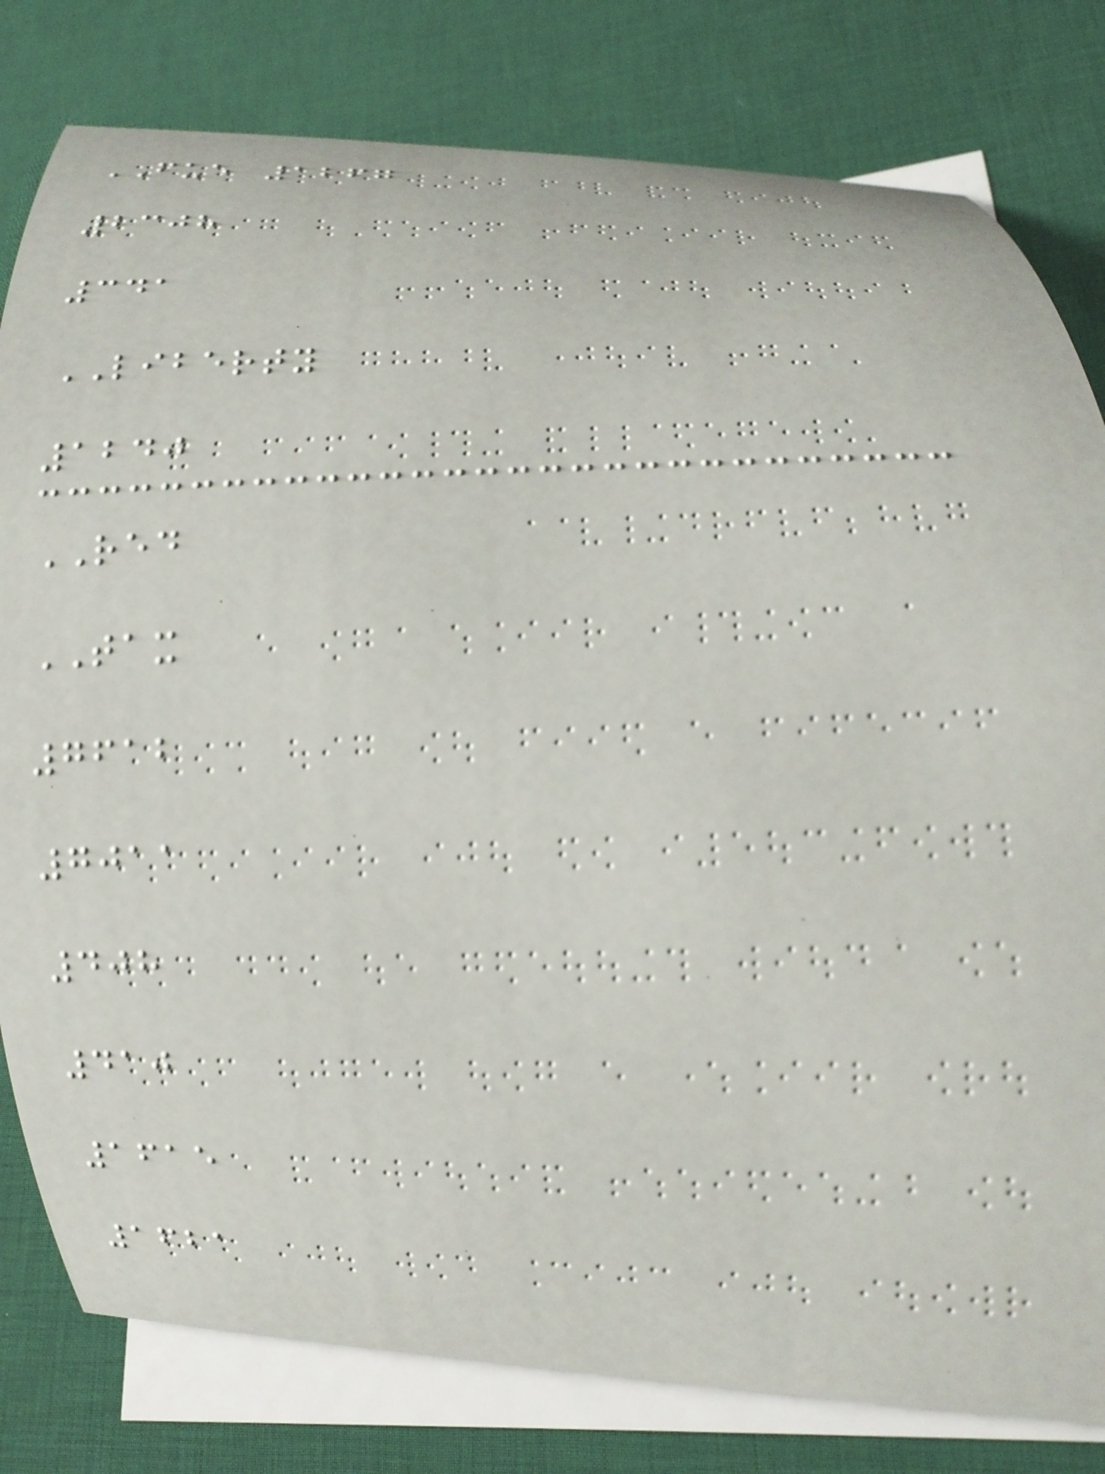FUE 1267
2308
341
LIBERTY
1240
RED
TAX
7612
7011
408
410
1615
1621
